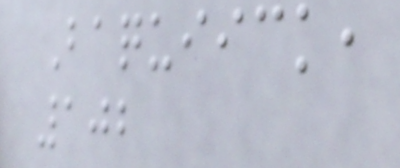Baquiick,
102
